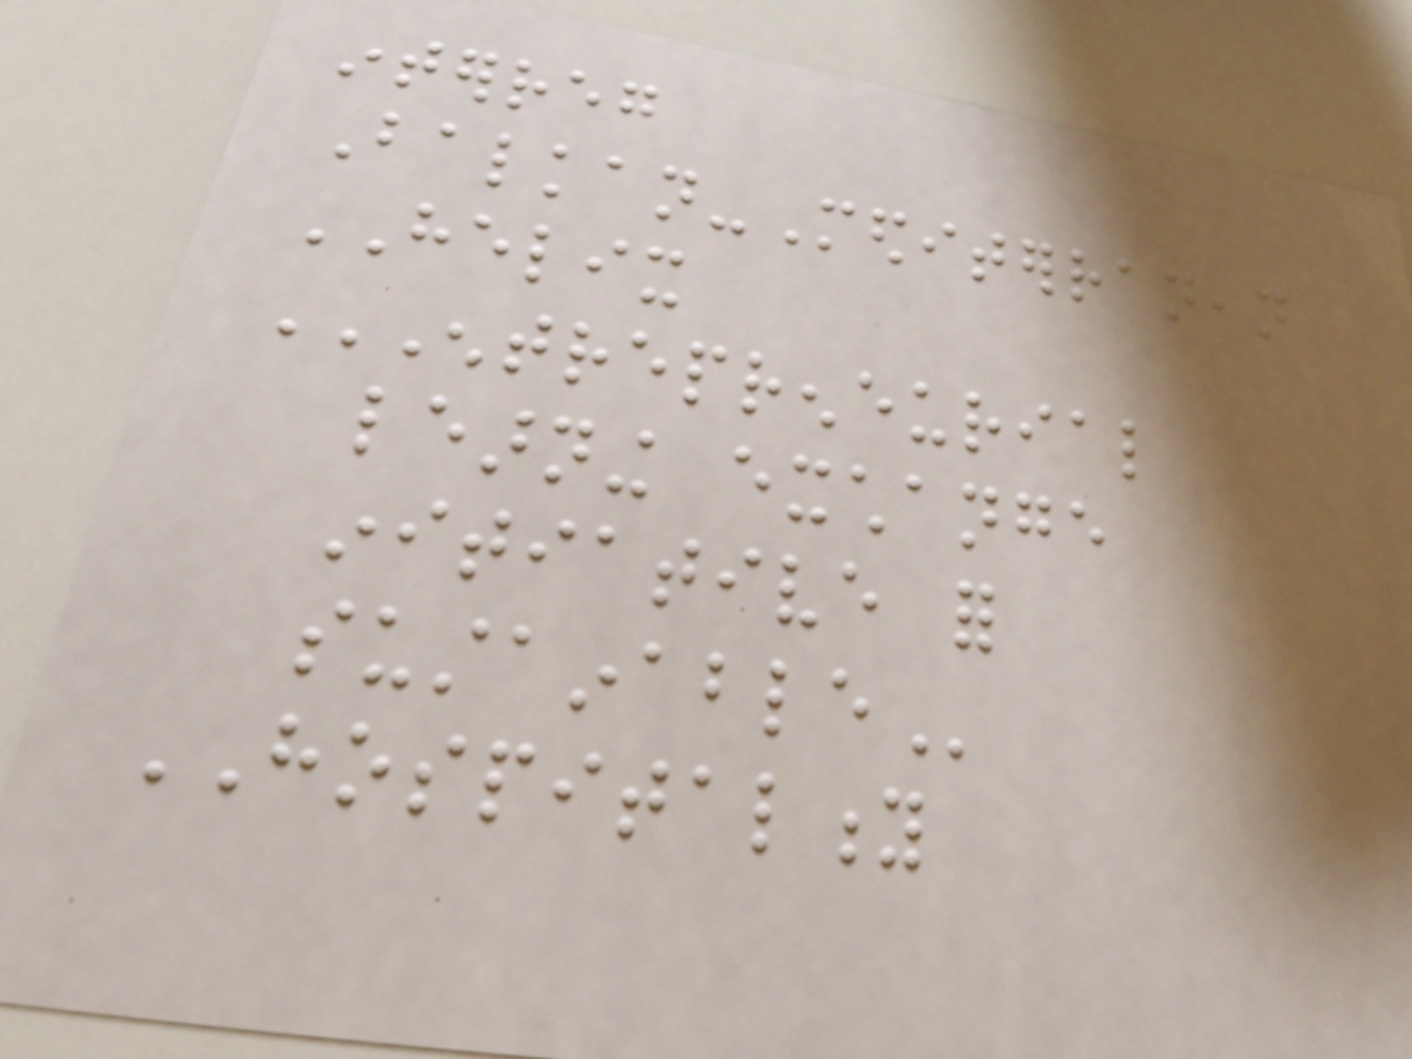interreg
Balkan-Mediterranean
HELIX
ENTREPRENEURIAL
LEARNING EXCHANGE
INITIATIVE FOR
SUSTAINABLE
HOSPITALITY
